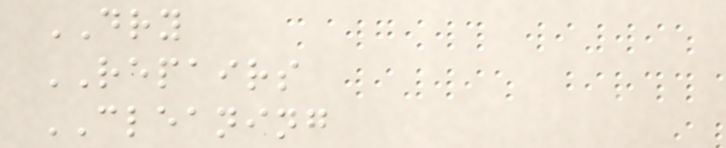DRY
REPAIRS
CLEANING
